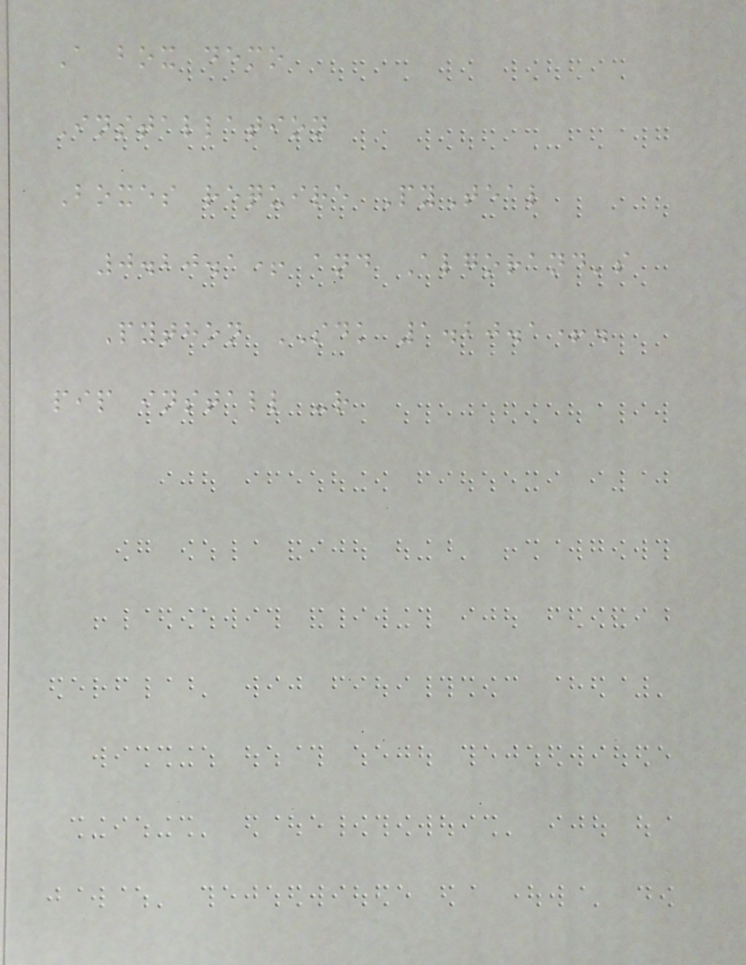A box demo
Installation
Boxes require PyTeal
0.20.1+ and Algorand's
Python SDK 1.20.1+.
pip install -r
